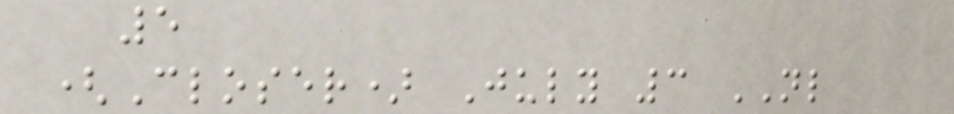5
(Closer) July 3 NL
